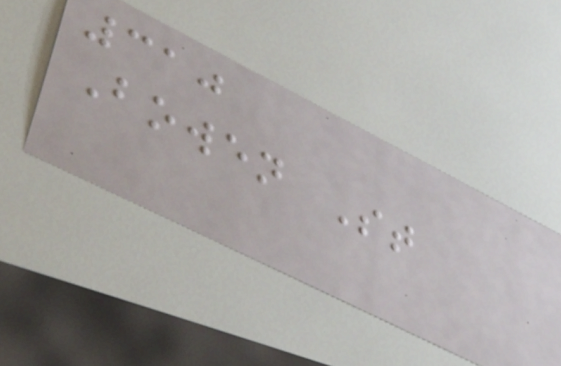310
Bowen St
